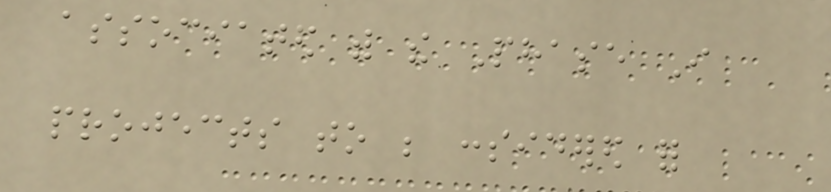associated with the Phase I
projects to be considered for
